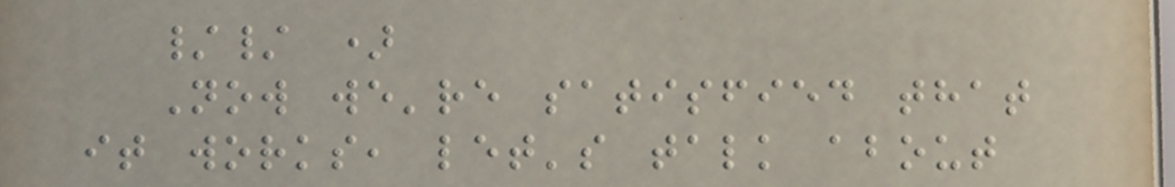// )
Now we're satisfied that
it works, let's talk about
